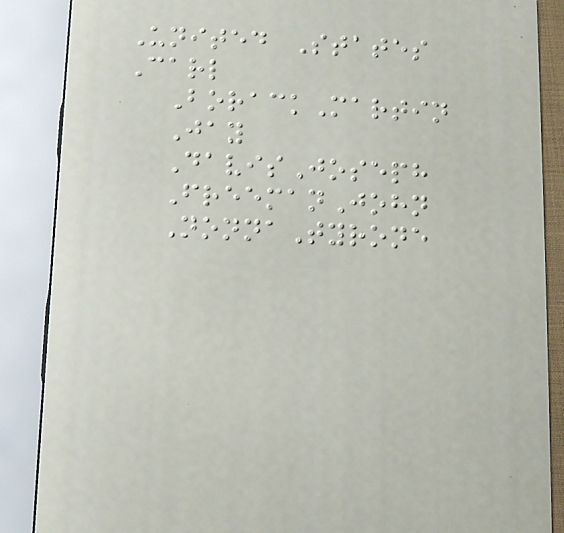United States
Carl
BorackMartin
Jay
DavisJoseph
FreemanJohn
NonnaTyrone
